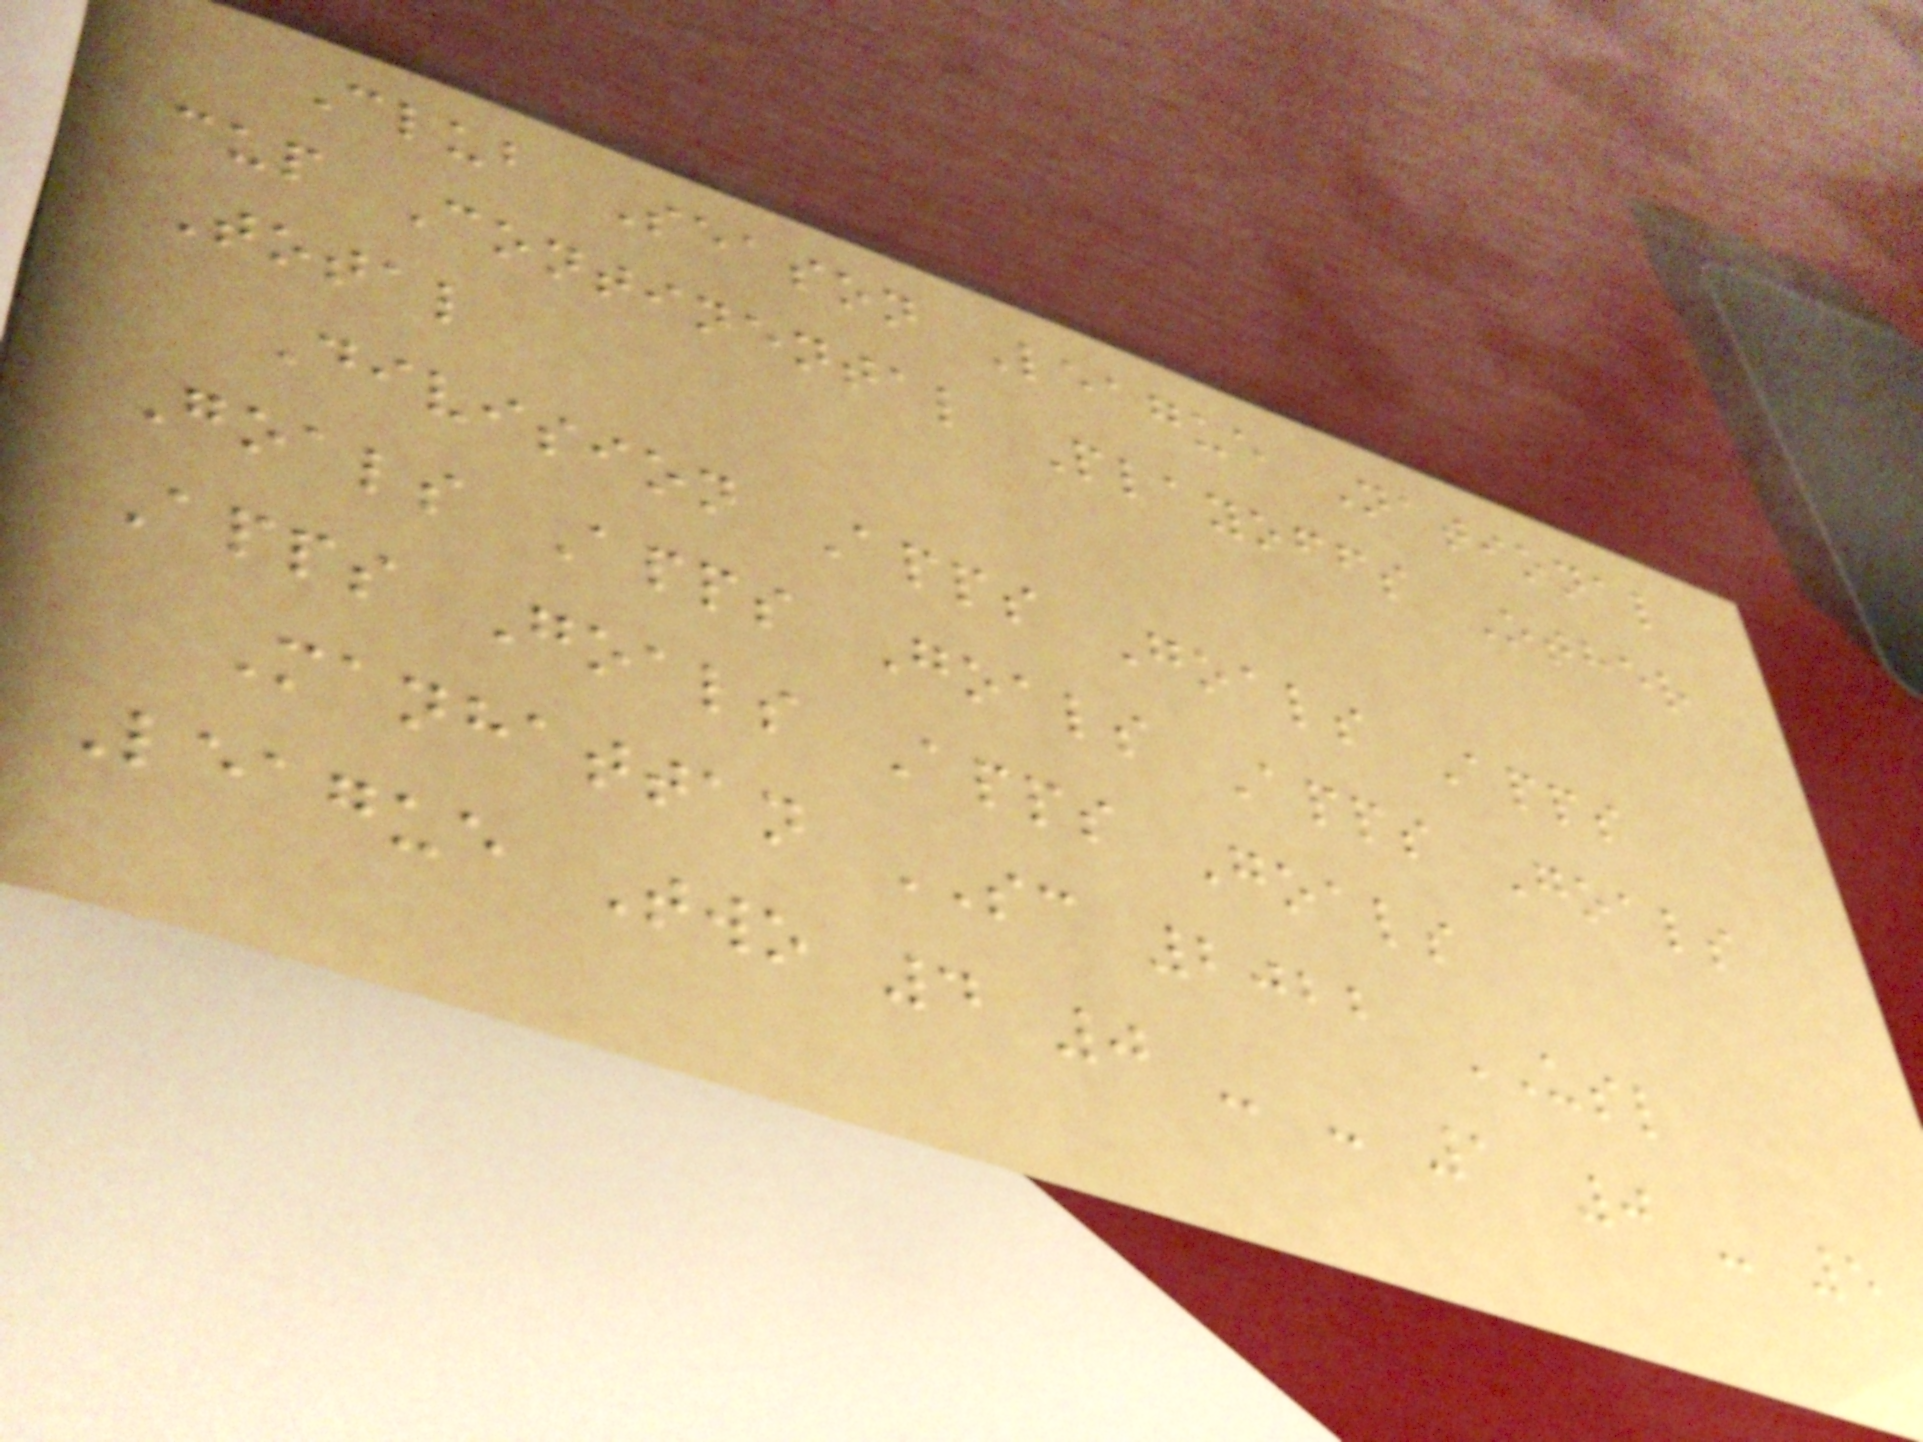Club Season League National
cup Continental Playoffs Other
Total
Division Apps Goals Apps
Goals Apps Goals Apps Goals
Apps Goals Apps Goals
Manhattan SC 2022 USL
League Two 4 0 - - 1 0 - 5
